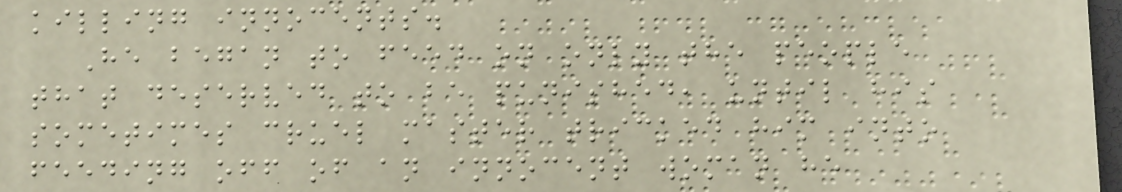killing innocents.
He began to feed on only the people
that deserved to be punished, until his
sometimes cruel master tricked him into
feeding off of an innocent woman he
